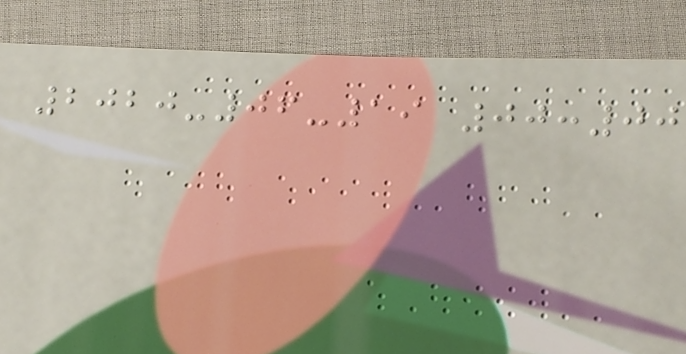2020-06-19 00:00
